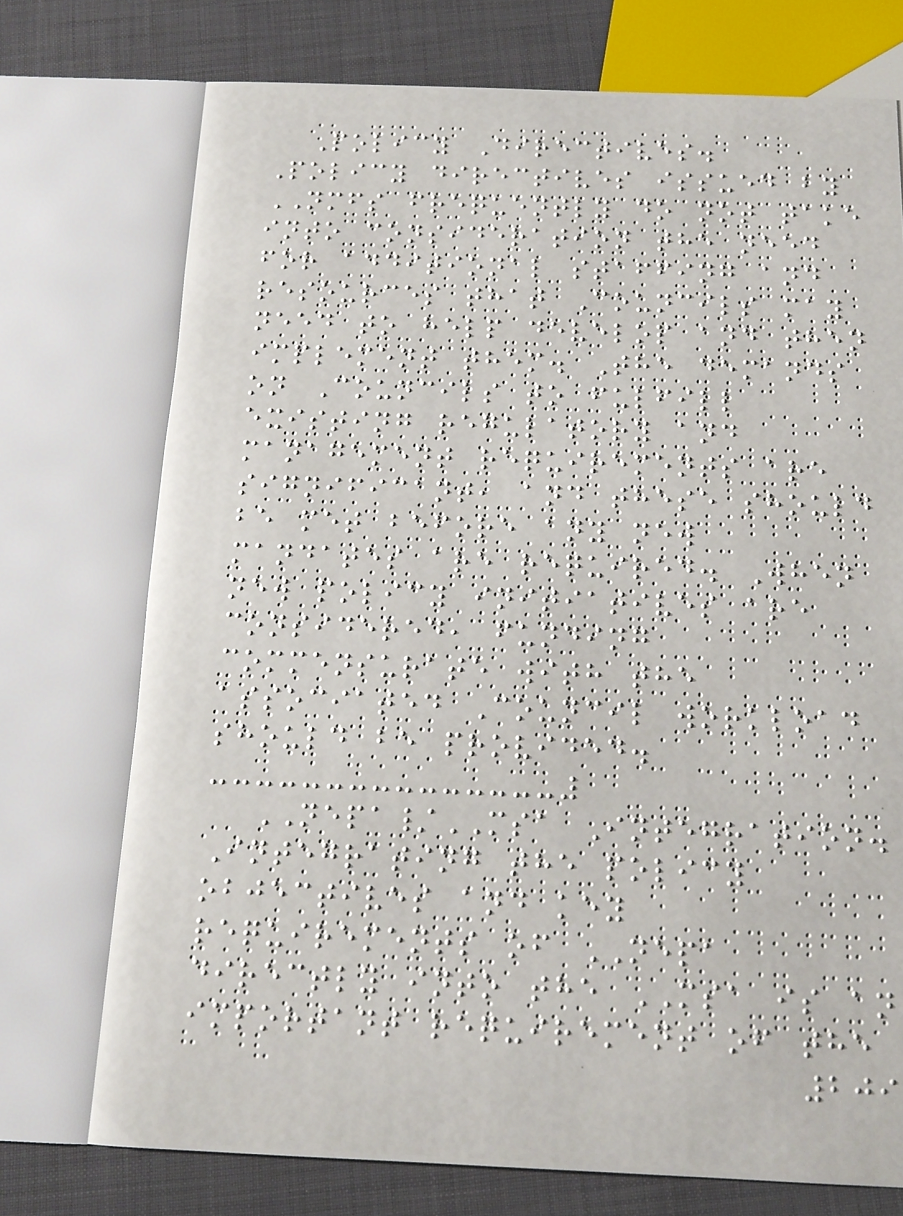Policy Directives.
Policy directives issued by
NMFS frequently do not take
into consideration the need
for additional staffing and
resources that Councils may
need to help develop and then
implement them. The demands
on Councils to fulfill
existing regulatory and
management requirements are
significant, and these should
be met before any new
mandates are required. When
new policy initiatives are
considered, funding
commensurate with the
associated Council workload
should be provided.
NEPA/MSA Integration.
Integrating the policy
objectives and key
requirements of NEPA
directly into the MSA is an
important requirement of the
209
